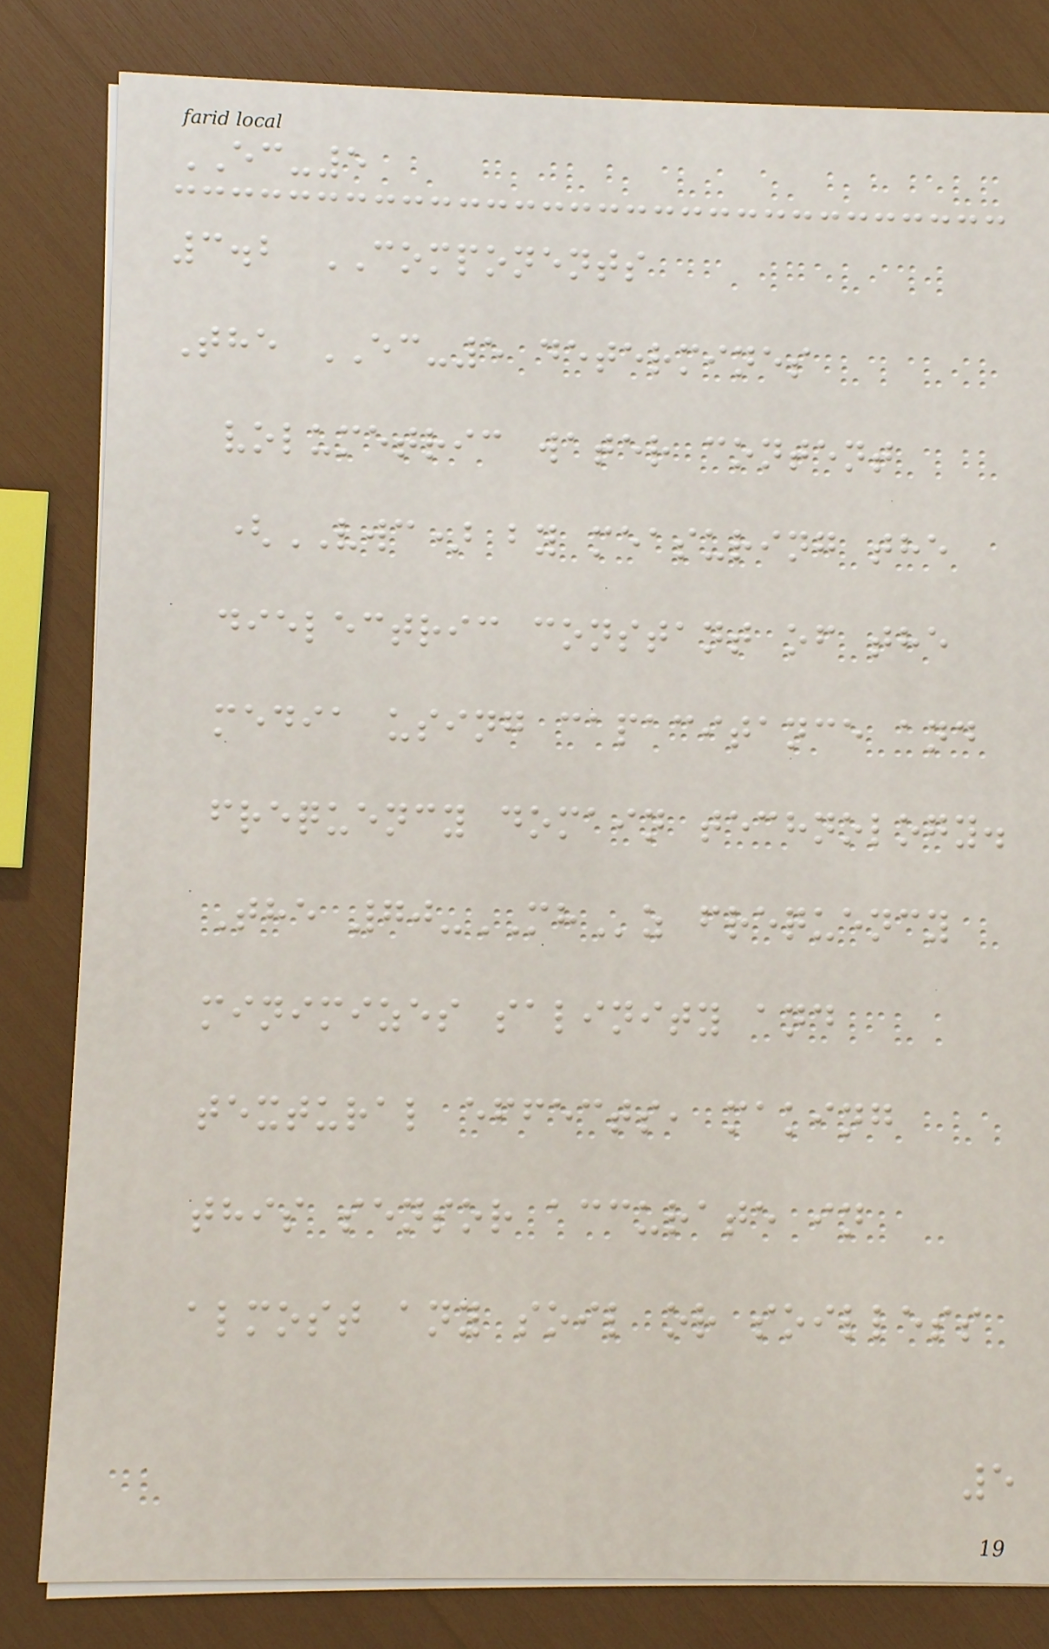EC-5
3.2 COMPONENTS
The EC-5 determines
volumetric water content
(VWC) by measuring the
dielectric constant of the
media using capacitance and
frequency domain technology.
The 70-MHz frequency
minimizes salinity and
textural effects, making
this sensor accurate in
almost any soil or soilless
5
